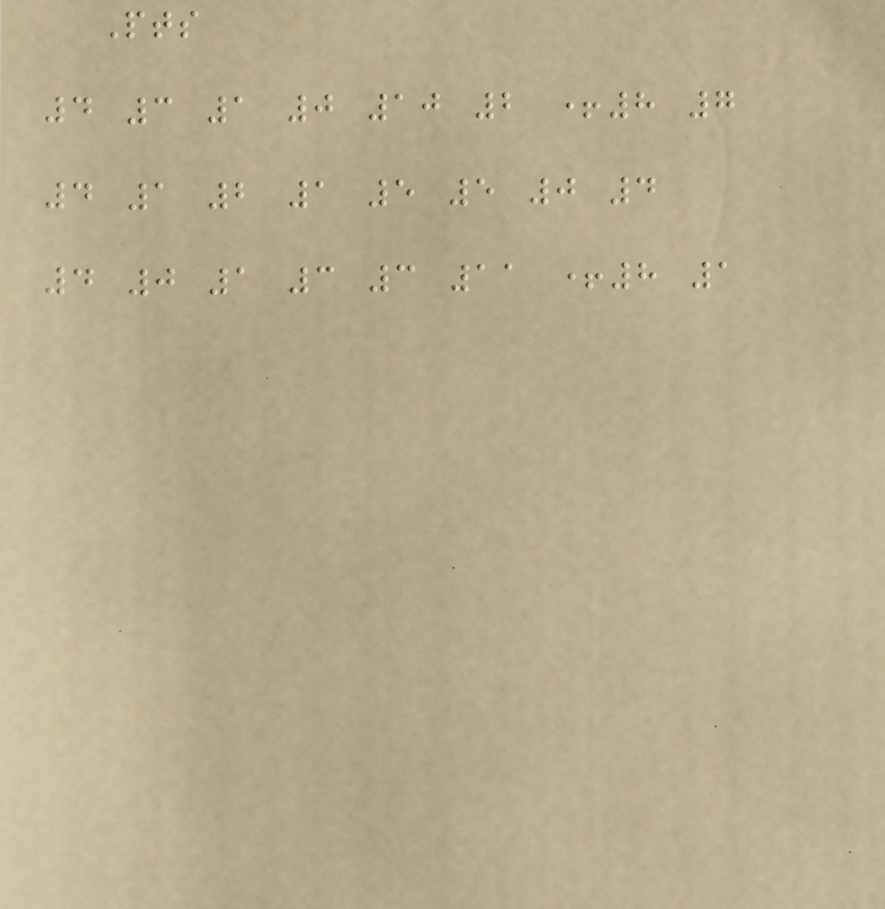Pts
4 3 1 0 10 2 +8 7
4 1 2 1 5 5 0 4
4 0 1 3 3 11 +8 1
